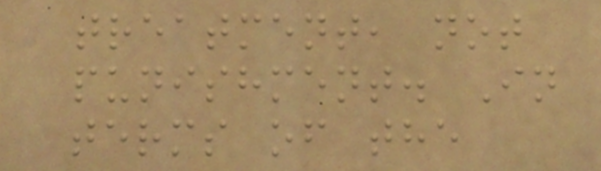treatment, not
punishment. In
terms of the
